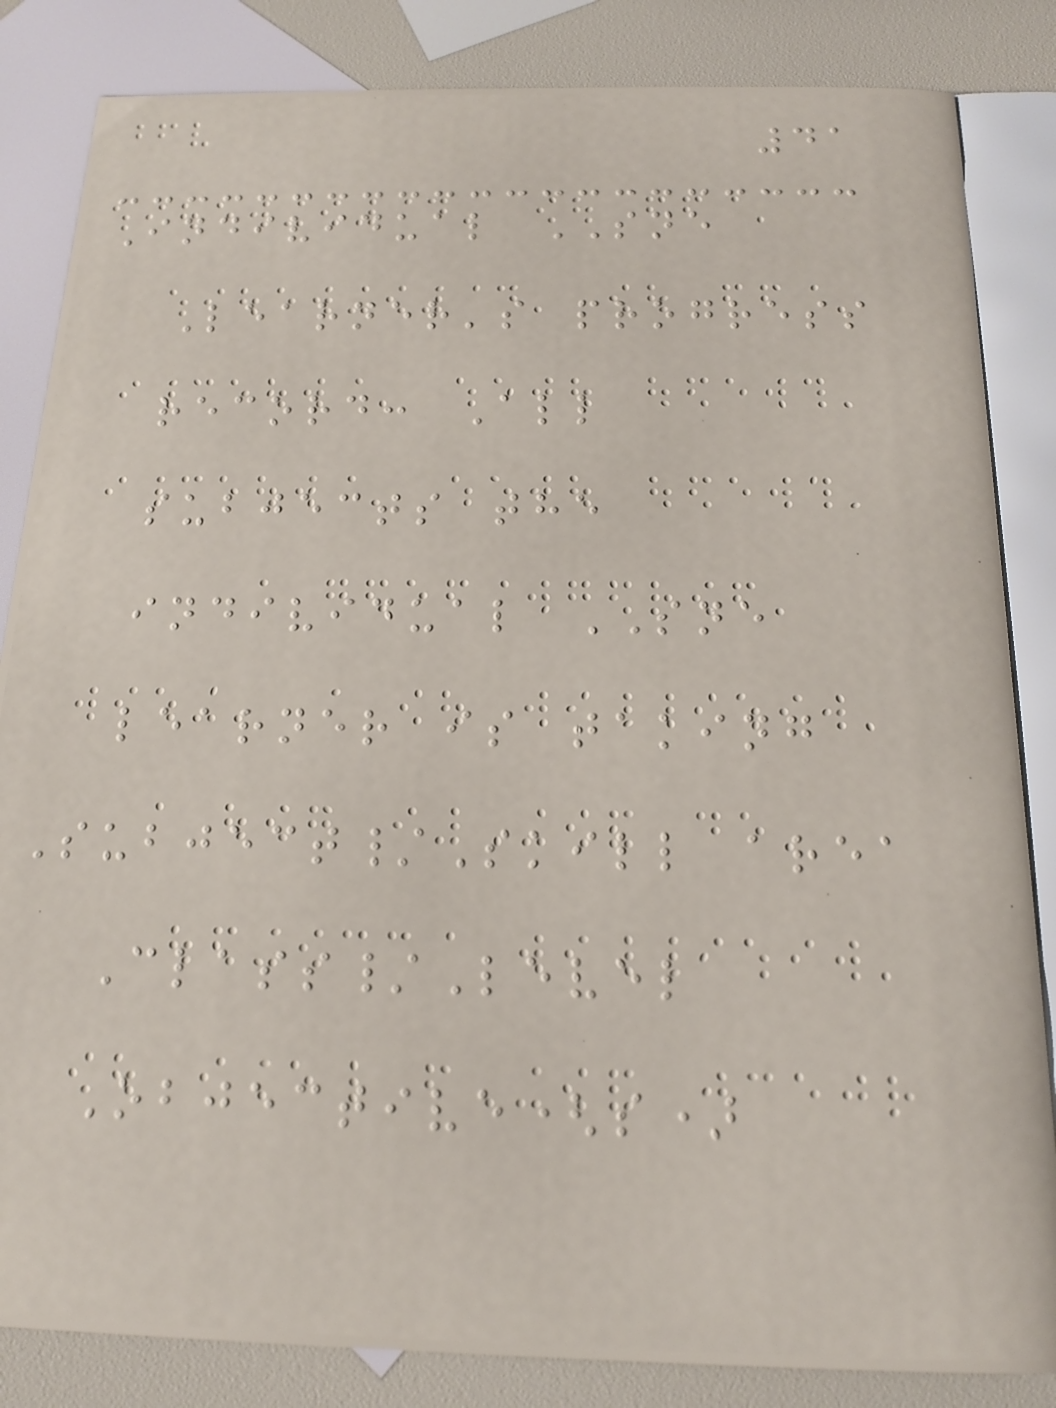41
Individual SNE
Learner's progress
record: All
subjects the
individual SNE
learner is taking
Subject/Skill area
Class/Level
Objective(s)
